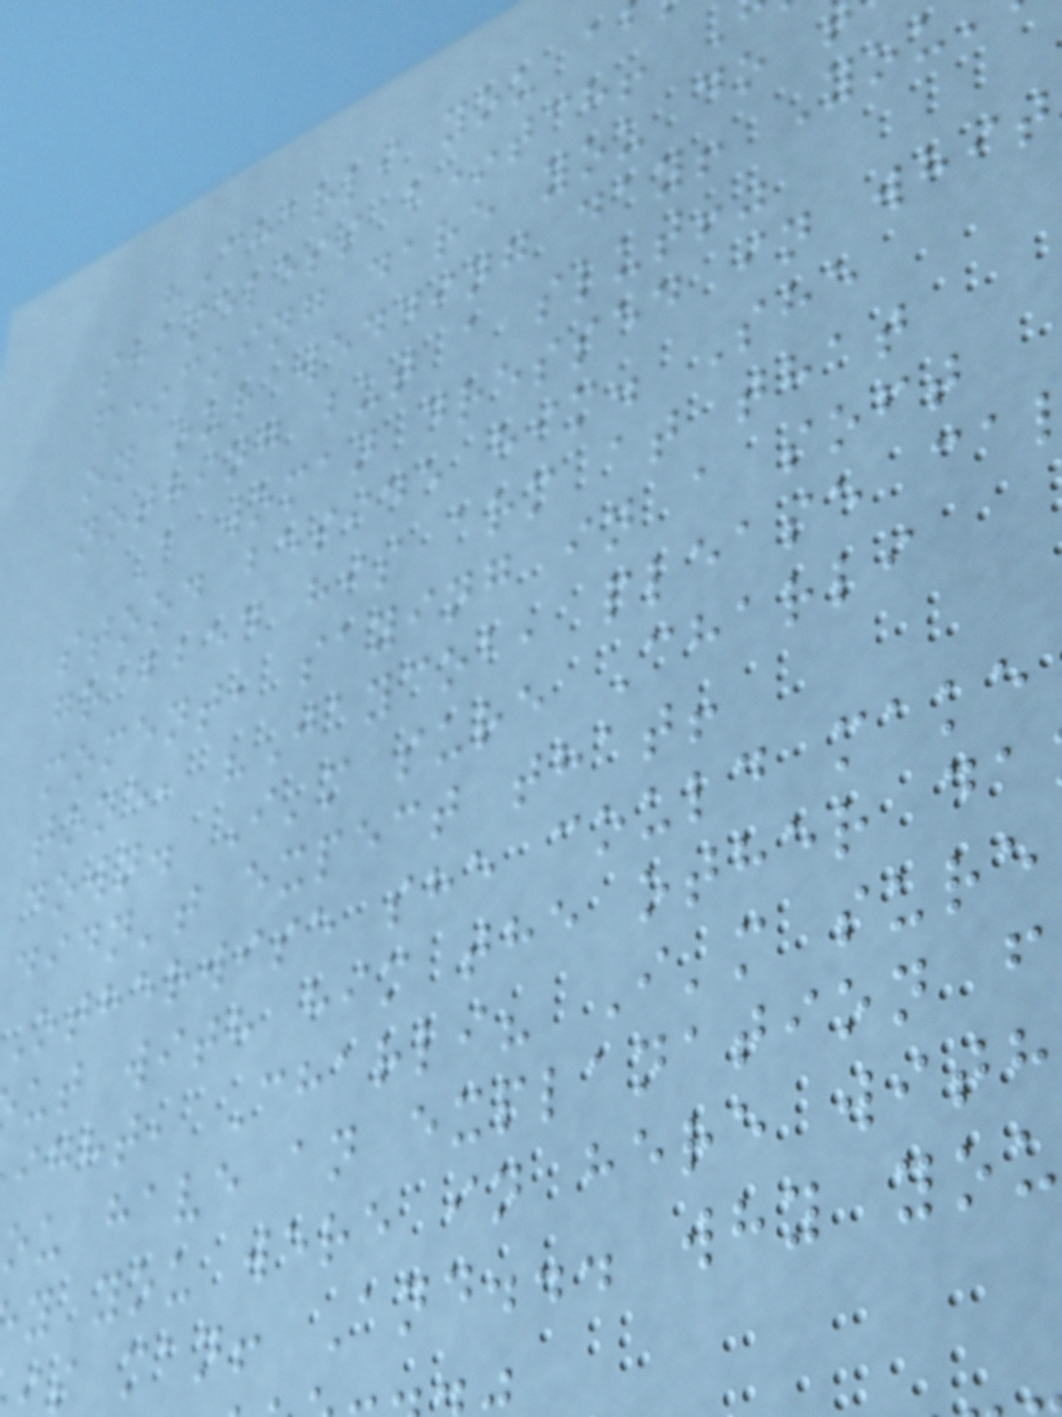"Charli you a
shameless b*tch!
f*cking dare you do
on our wedding day! You
nothing but a slut!"
A woman dressed in whit
stood beside him. She
grabbed his arm at that
moment, saying in a soft
tone, "Jaycob, please ca
down. I'm sure Charli
didn't expect that!
Otherwise she could make
ut with him the other da
ight, Charli? I'm sure
ou have an explanation f
y you were in here with
s man! And... why you
